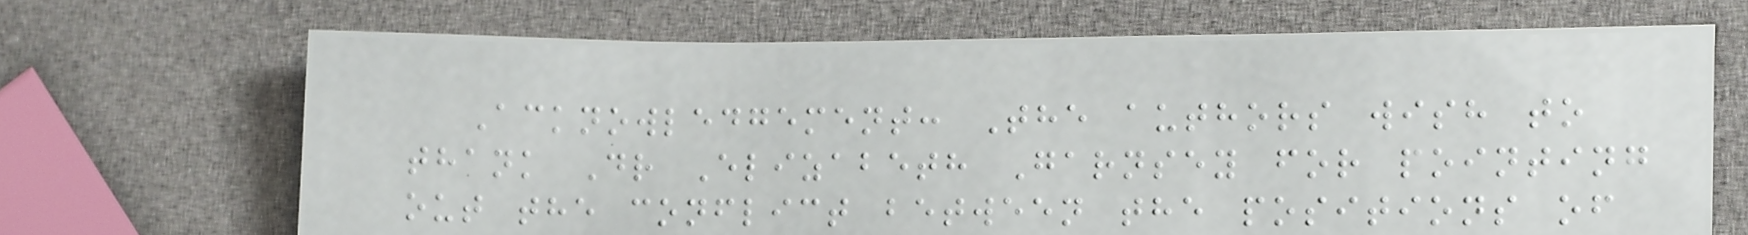Acknowledgement: The authors wish to
thank Dr Elizabeth Garnsey for pointing
out the conflict between the positions of
